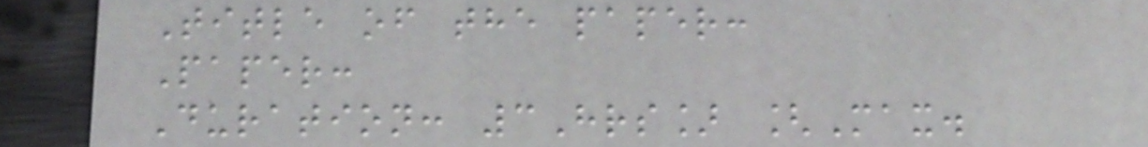Title of the paper:
Paper:
Duration: 3Hrs] [Max.
